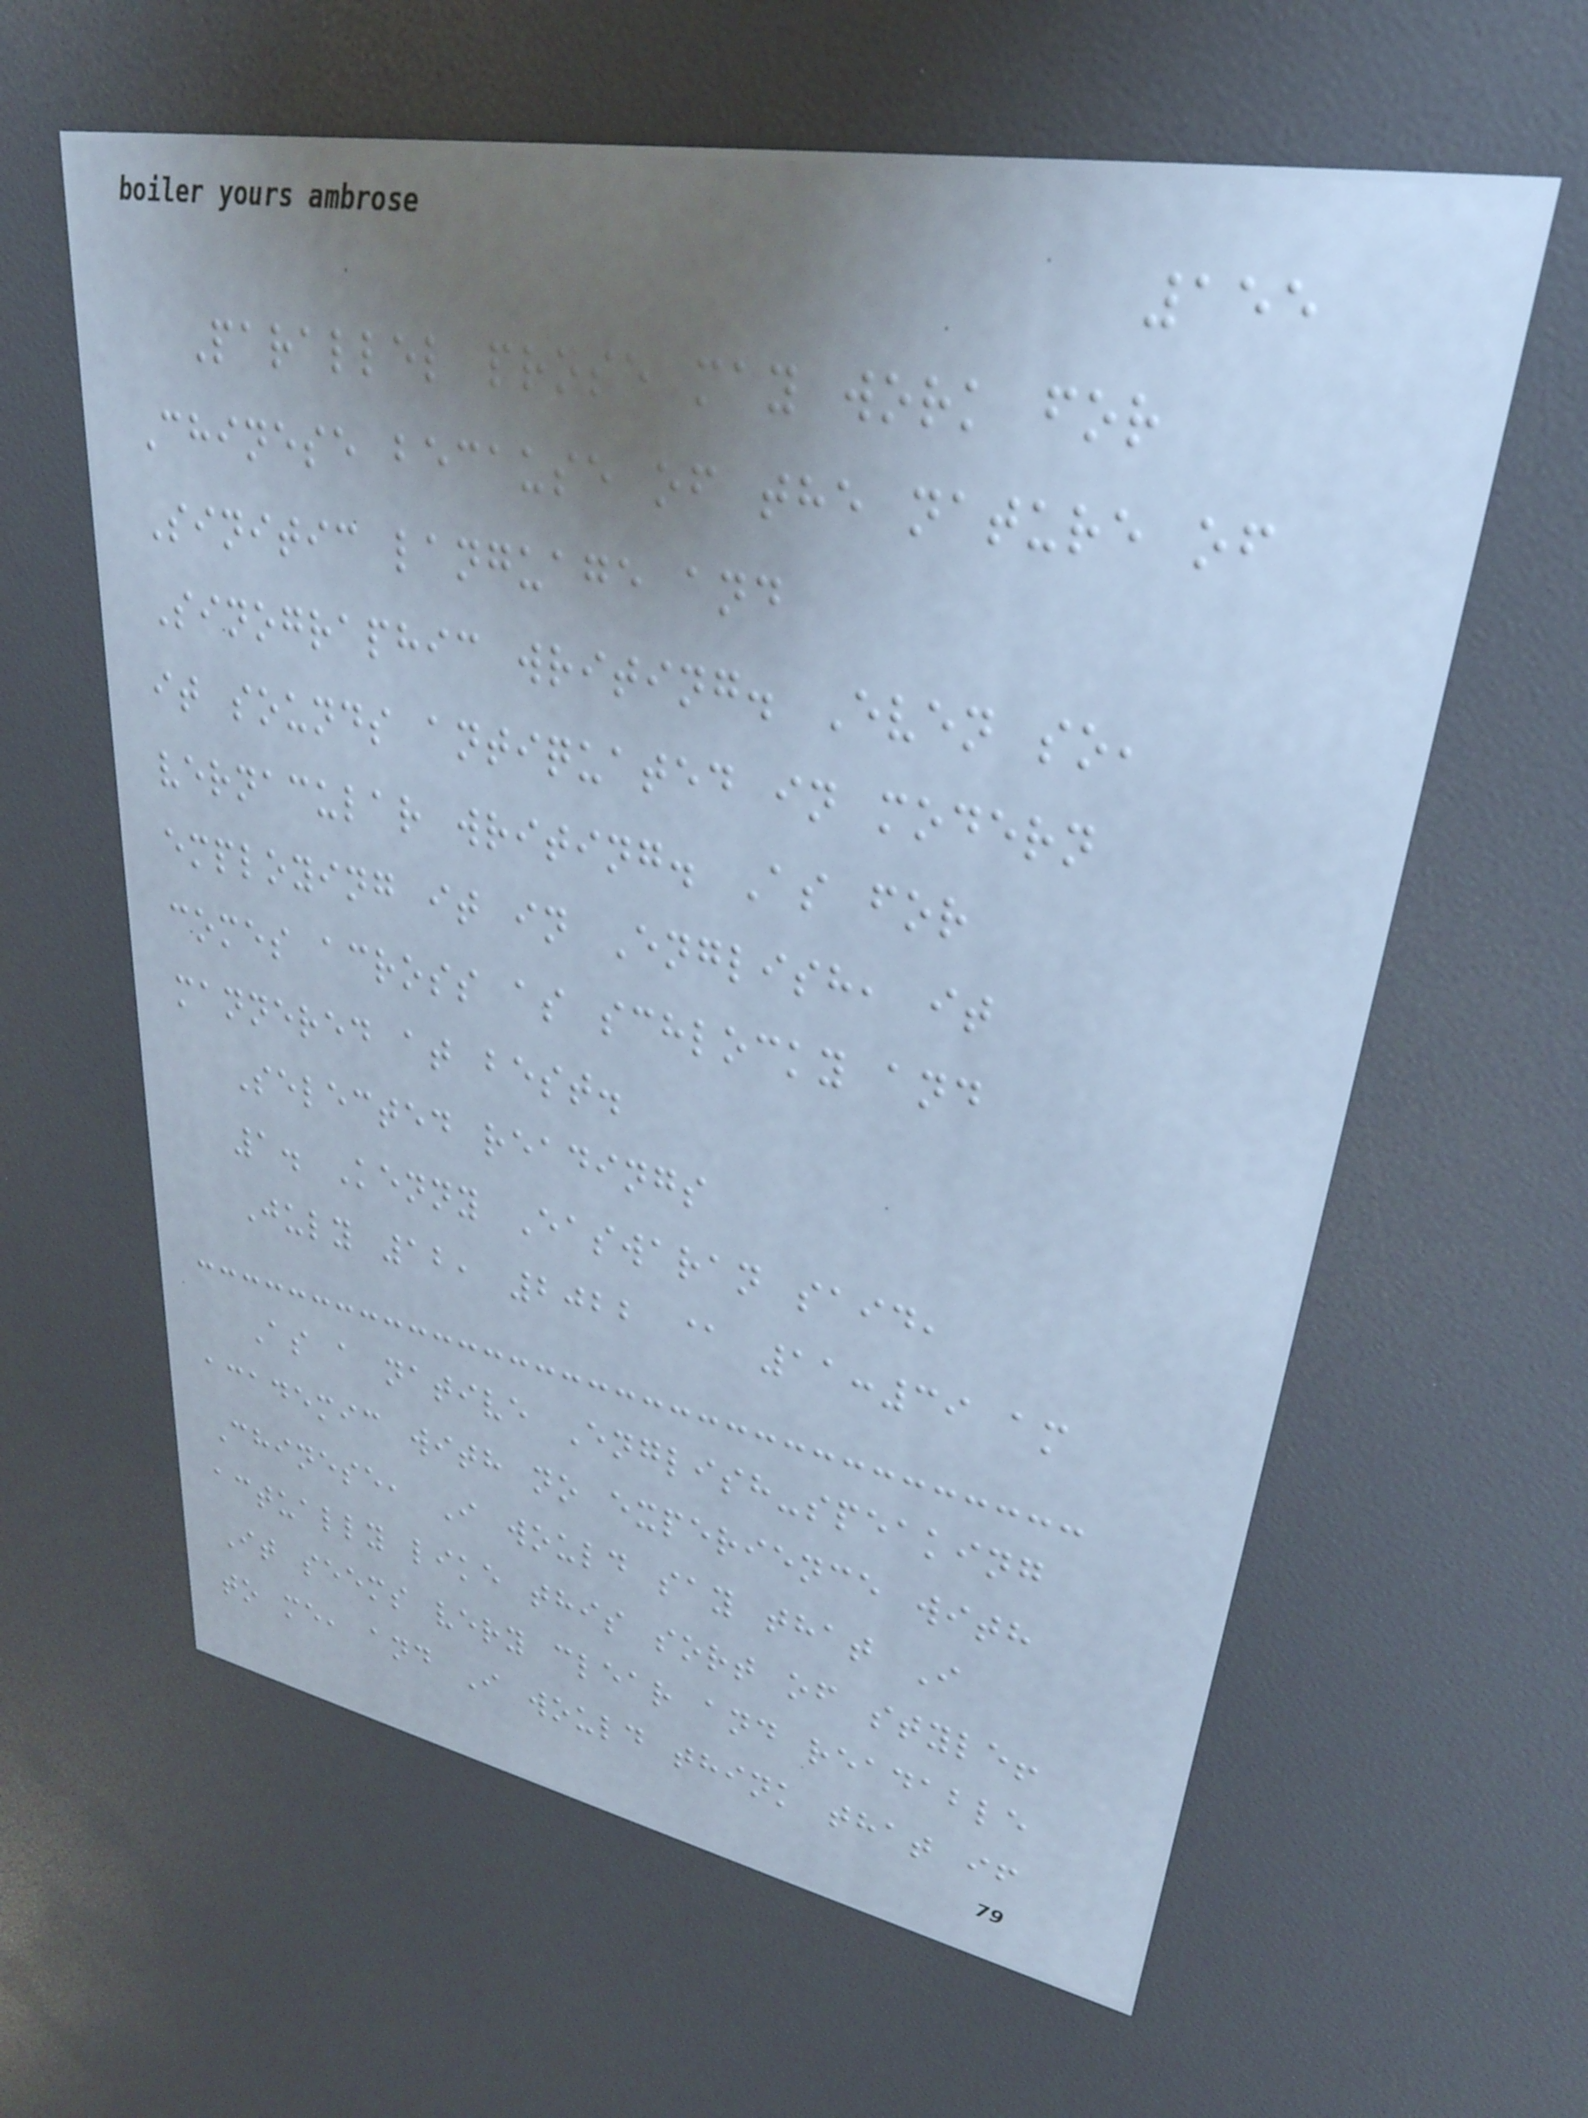155
Parallel prose may work for
Chinese because of the nature of
Sinitic language and
Sinographic writing. Even so,
it sounds antiquated in modern
vernacular writing. As for
employing it in English, it
comes across as schlocky and
mannered at best.
Selected readings
1. Kenny Easwaran said,
July 12, 2022 @ 11:39 am
As a native English-speaking
academic with no experience with
Chinese, I would say that I
actually like this sort of style!
It seems very clear and readable
to me, and I would think that if
